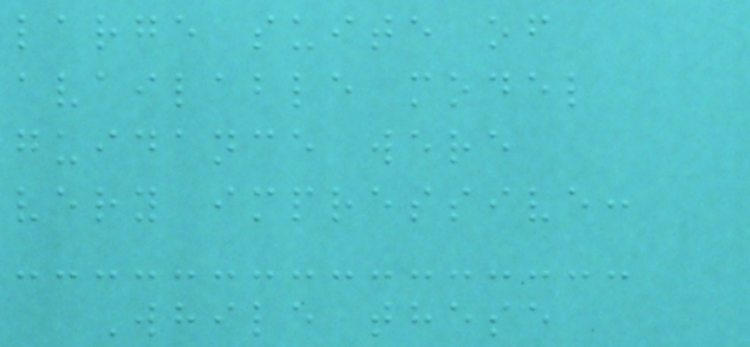large suite of
available model
guidance were
very impressive:
While these
